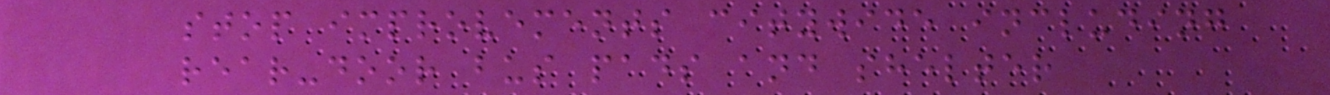stop improvements citywide including
rear-door bus pads and shelter
